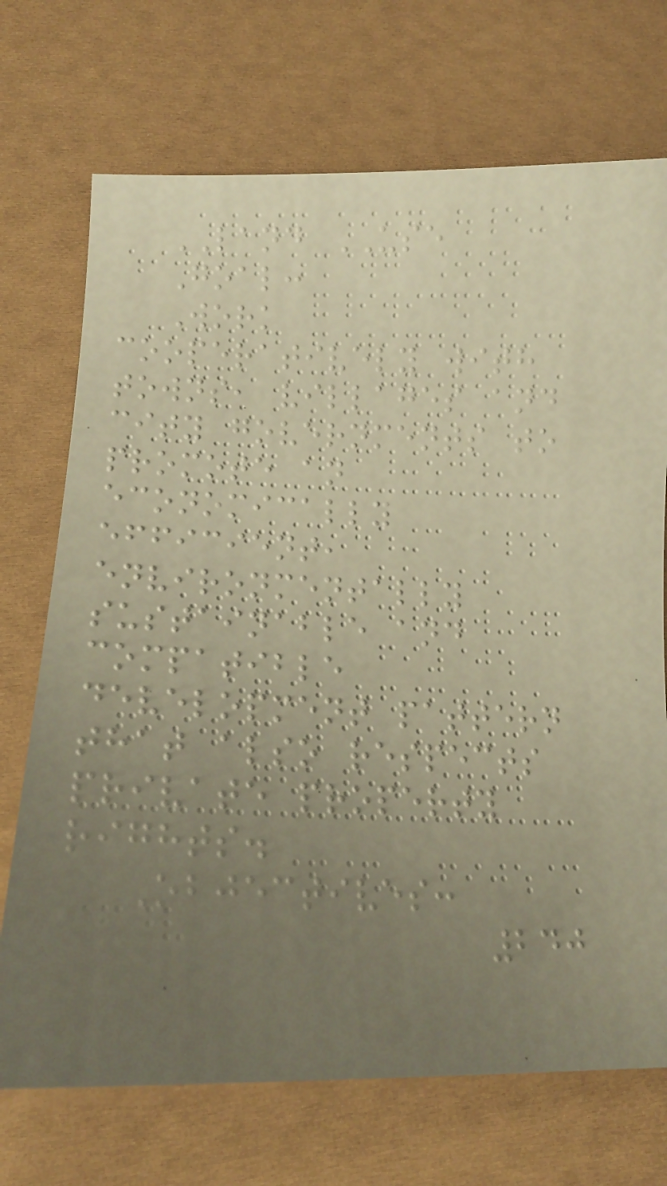LAND USE
Goal:
Work
cooperatively with
towns, villages and
city governments to
promote an
economically
efficient,
environmentally
sustainable and
compatible
development pattern
that also respects
private property
rights.
Objectives:
240
